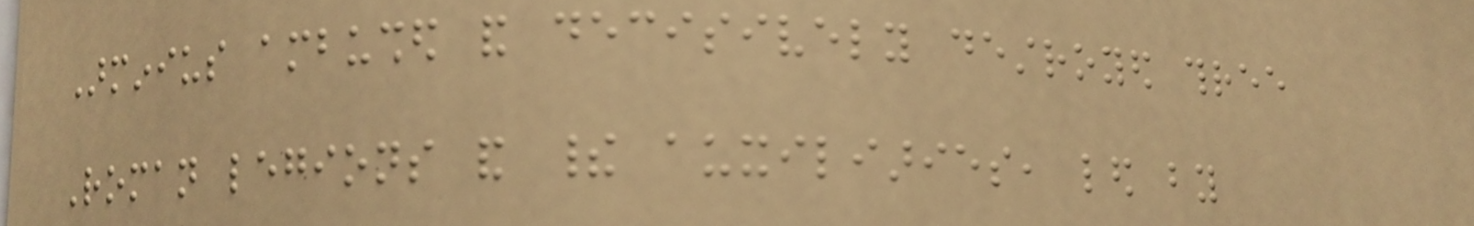Arminius ambushed and decisively destroyed three
Roman legions and their auxiliaries, led by
